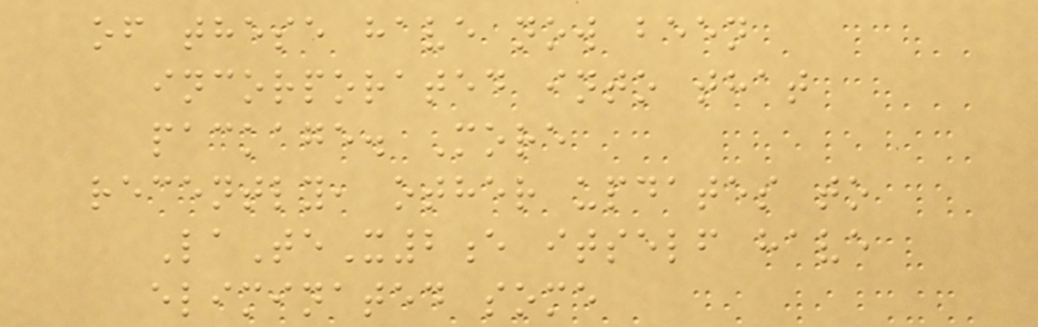of these have now been
incorporated into that
package. More
recently, other updates to
LaTeX2e itself have
eliminated some
